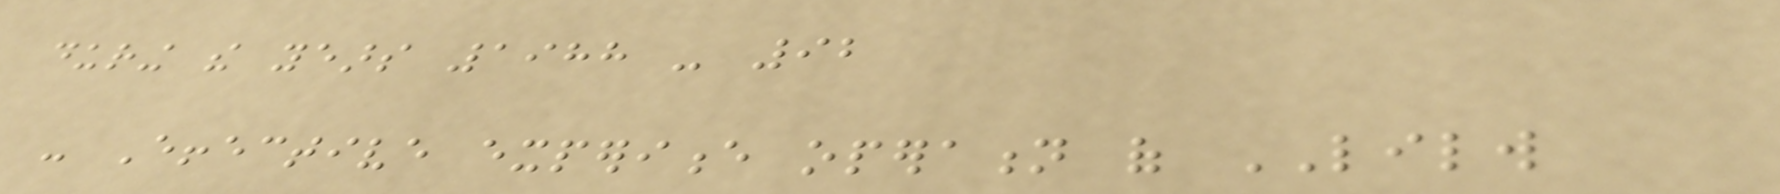during the years 1988 - 92
- Effective experience operation of LILW
